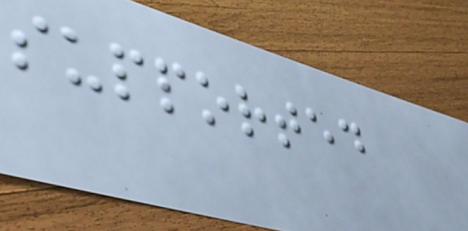supported
